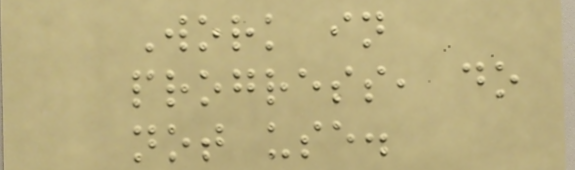Work in
progress, do
not use.
